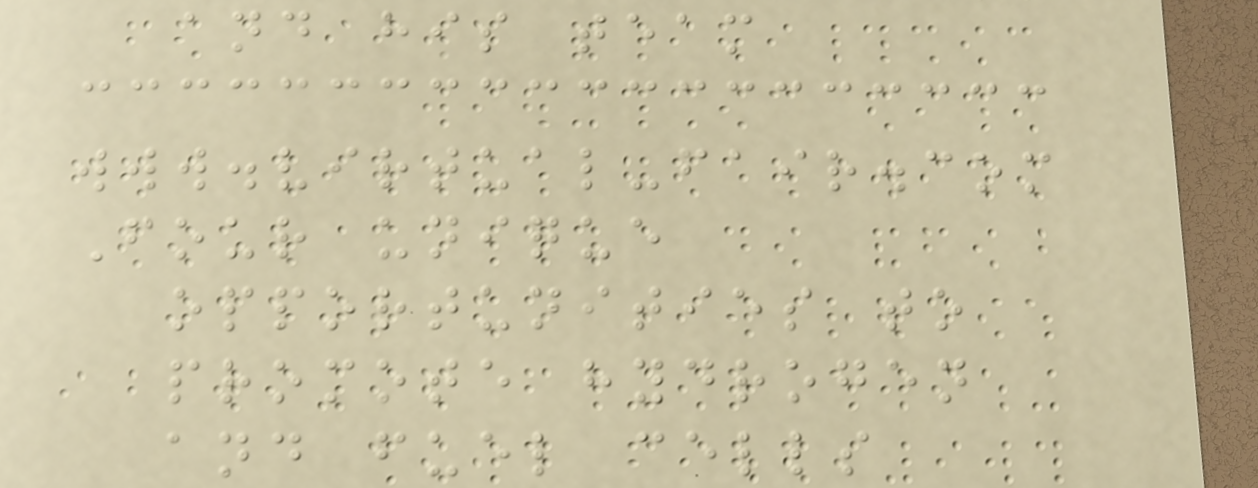and his team
www.virtual-fair.com
Four unique
opportunities to
promote hydrogen
and fuel cells
